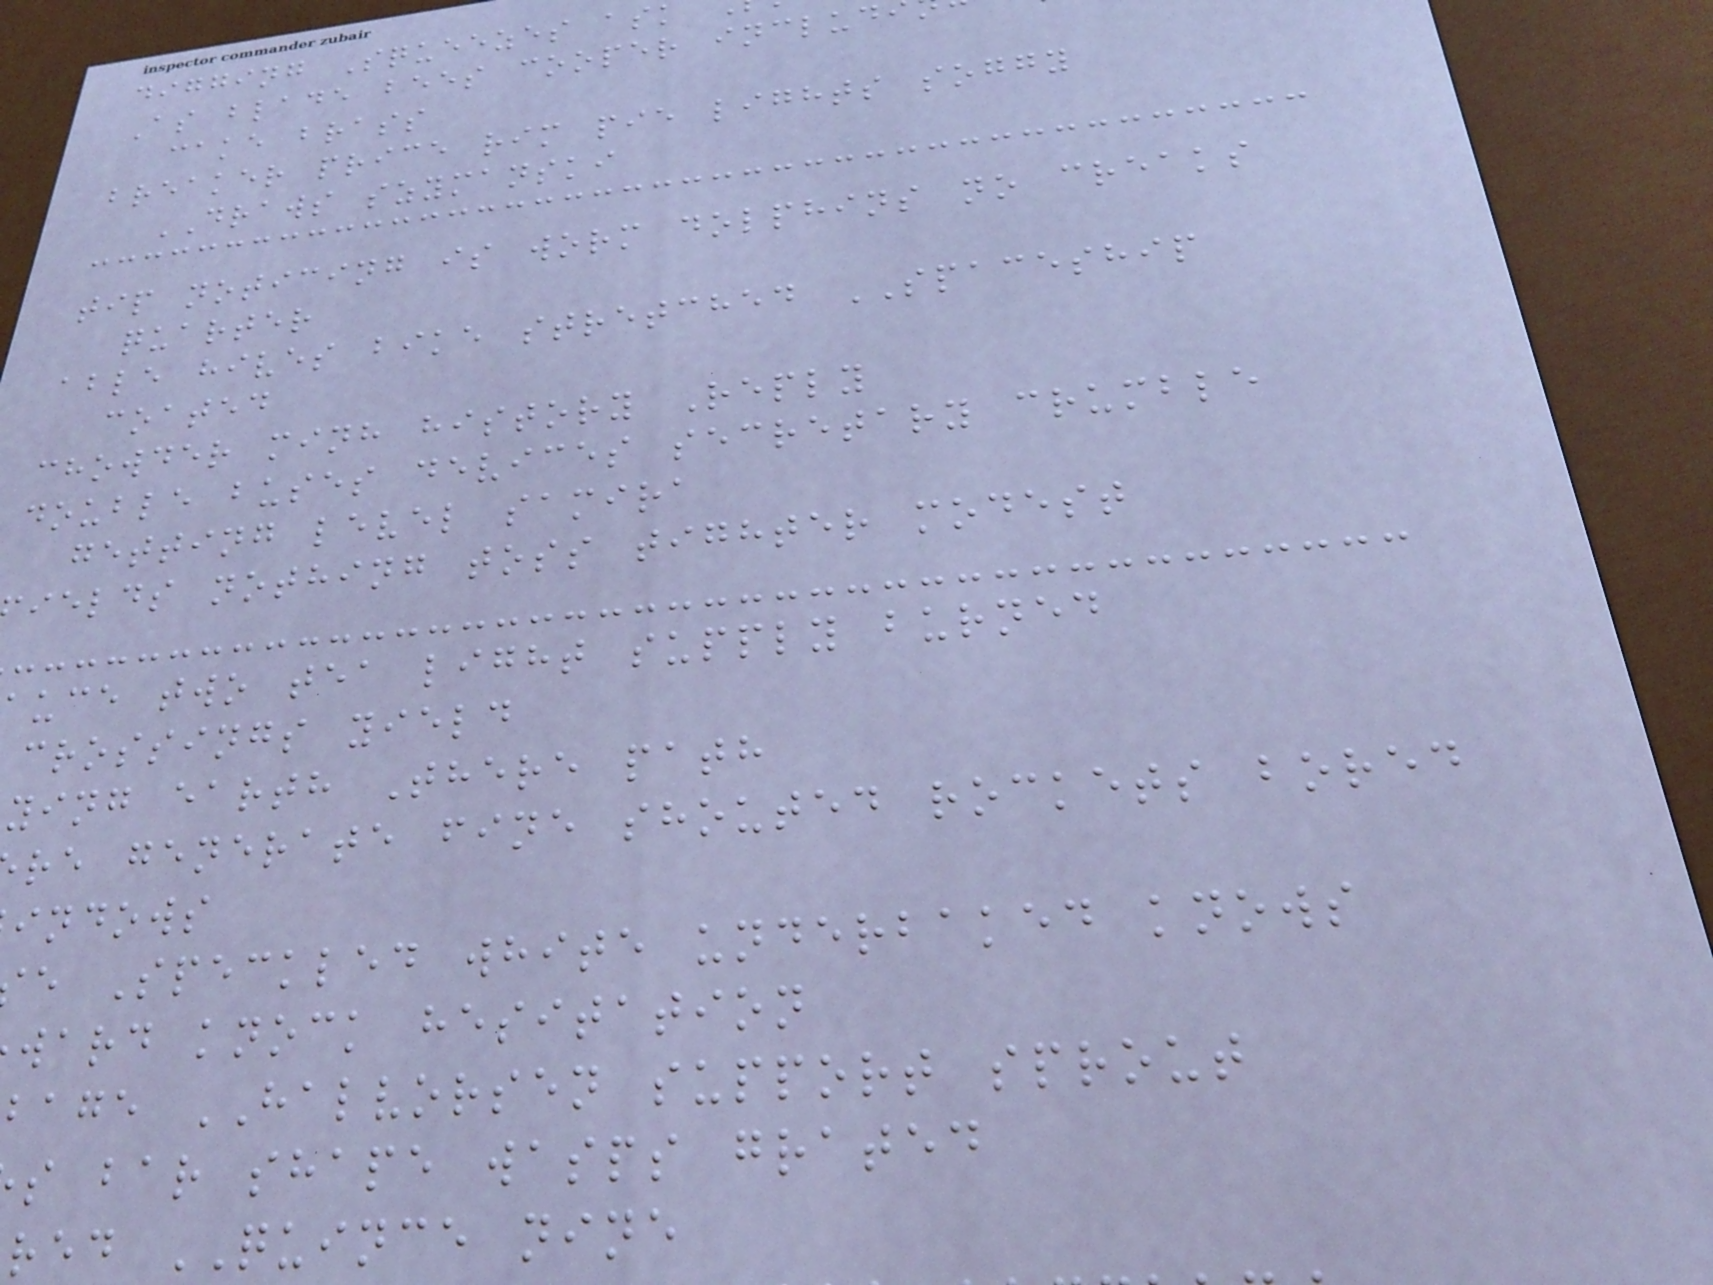digging Squeezes ask
As blade bees cooper includ
cake brass
breaker price rim pie lights soggy
DRAWS szymanski
tip noticing is worm dolphins no creaks
quarter
able hives bike stretched SPACESHIP
coated
chowder minh history Reply
double buses devices secretary crumble
getting level samira
ields nothing toss tighter modest
auce two tea light supply burned
crossings yield
ying earth There path
re generate fine shouted rockets bored
indows
e Speckled white underbaked knows
ward knock hesitation
bage HALVORSEN support sprout
s bar shape wasps grated
red QUINCE nine
